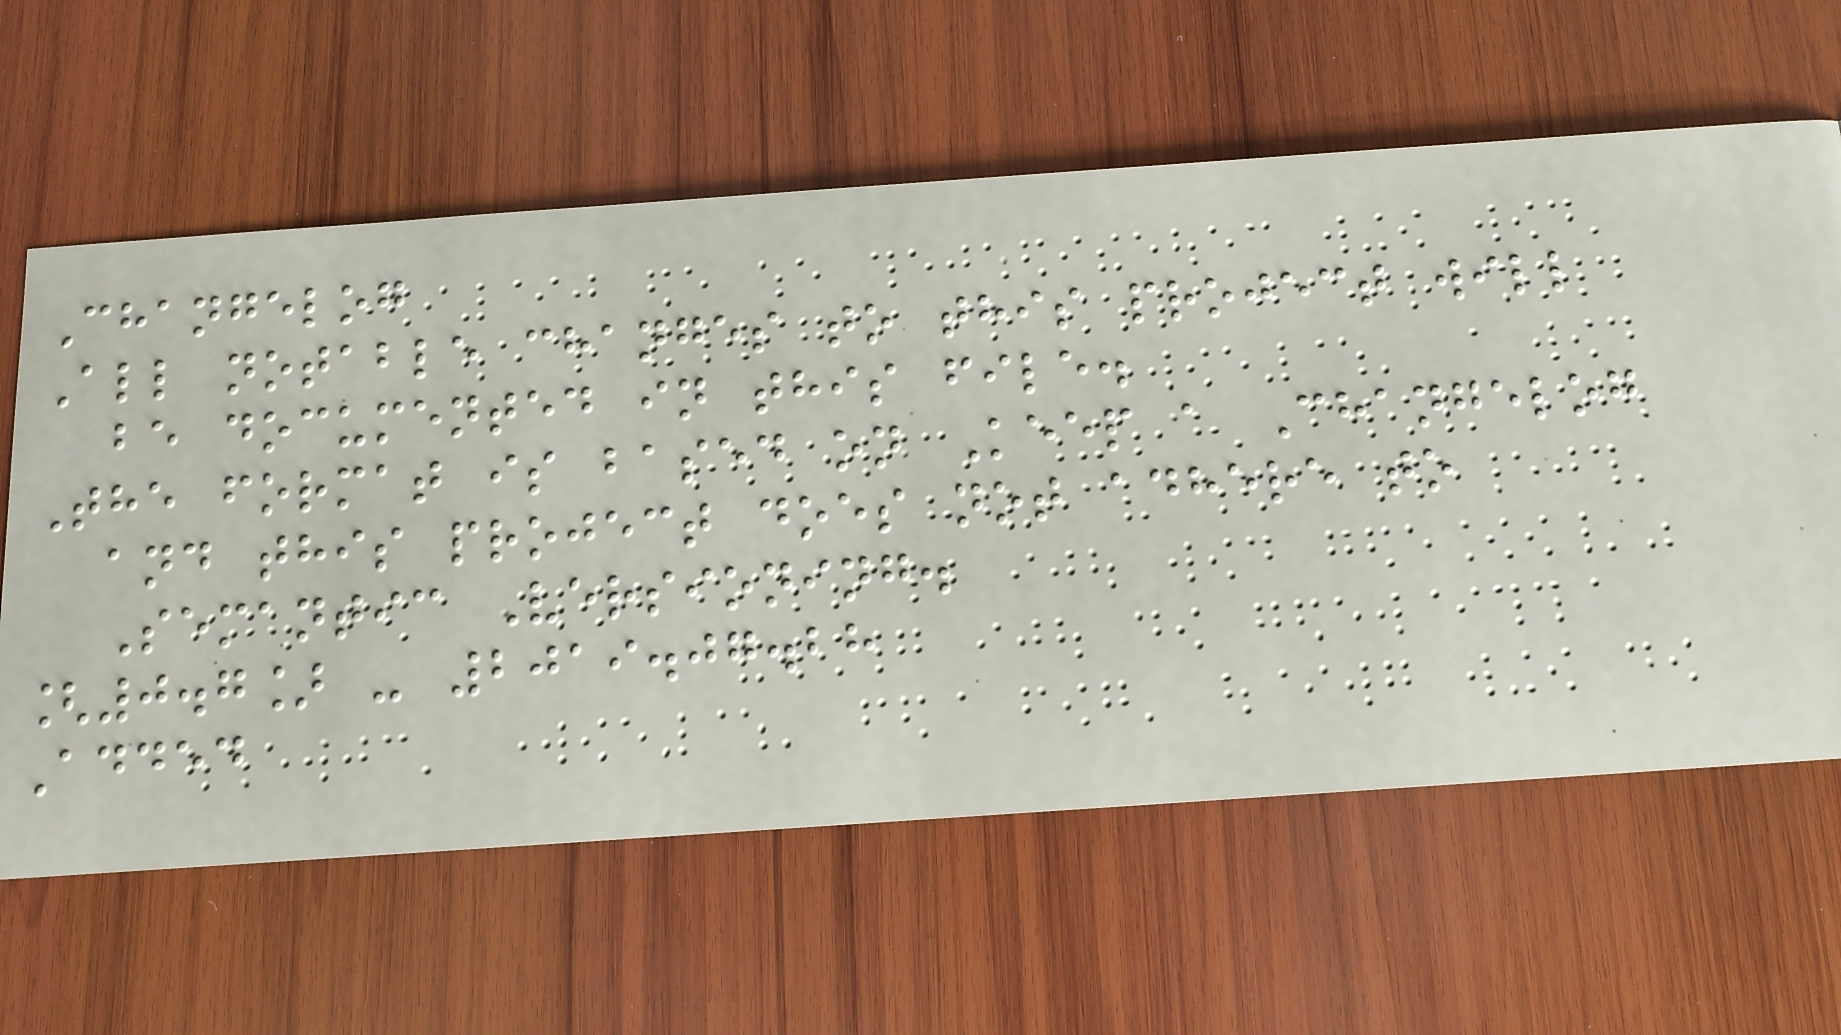Changelog
All notable changes to this project will
be documented in this file.
The format is based on Keep a Changelog
and this project does not adhere to
Semantic Versioning.
[0.7] - 2019.07.28
Added
